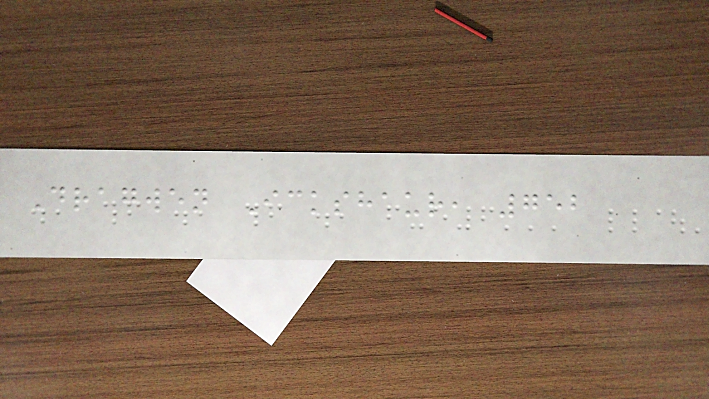Dragwen Ickshaur, 752
